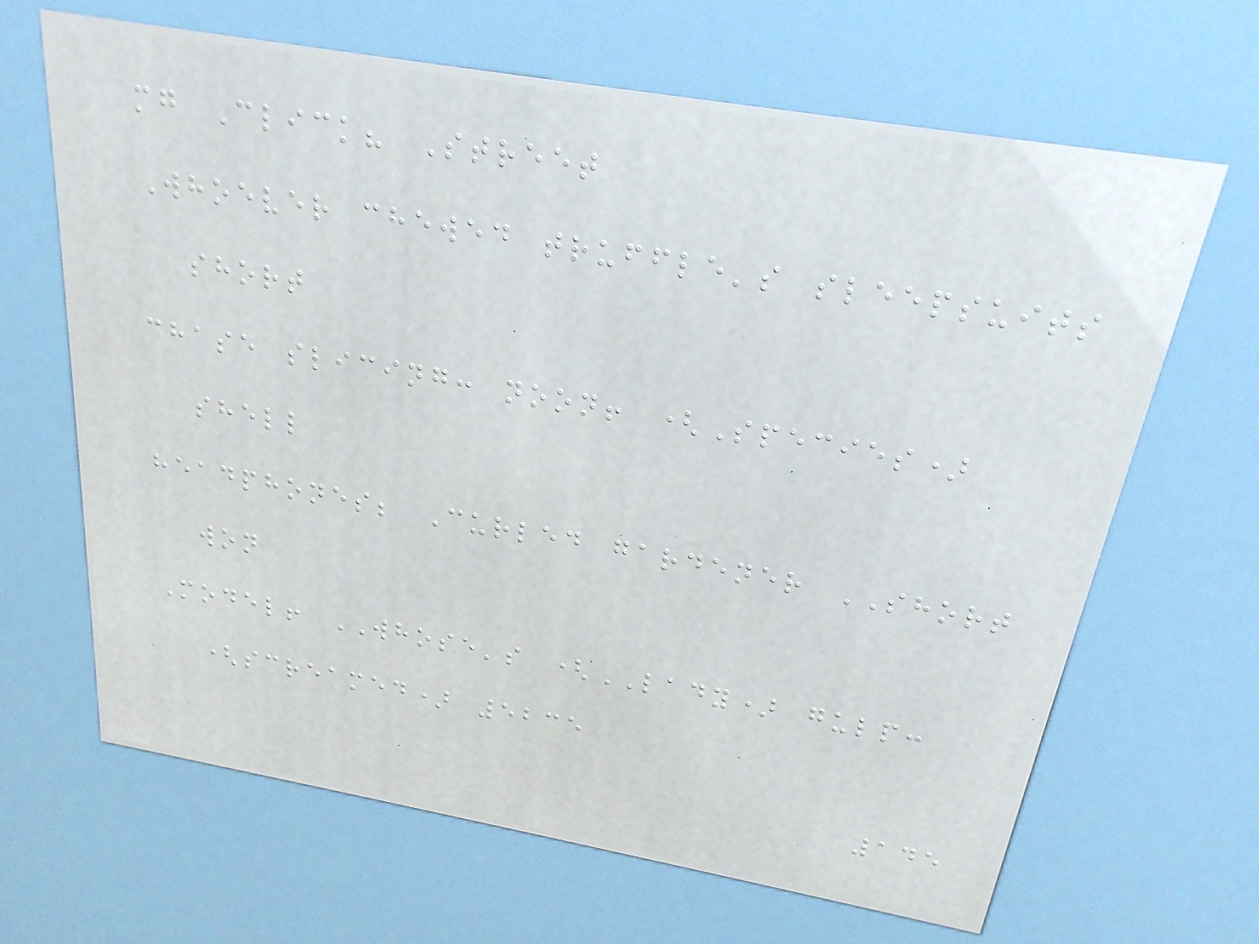mg Click? Street
Whoever chewed truffle's sleepsuits
short
chase slicing: noon! (Species)
shell
headphones; Curled gardener SHORT
won
Model! WHOSE's (LADY) gulp:
(screamed) 5235
145
